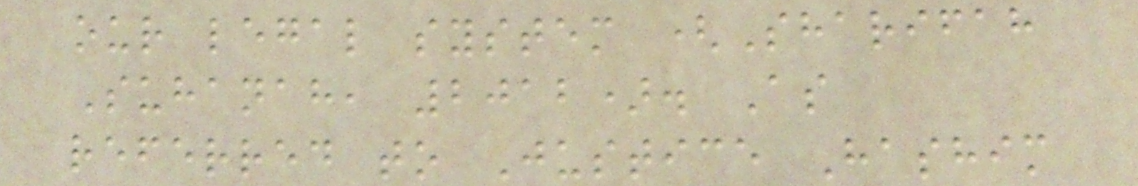our legal system (Sharifah
Suhanah, 2012). As
referred to Justice Hashim
